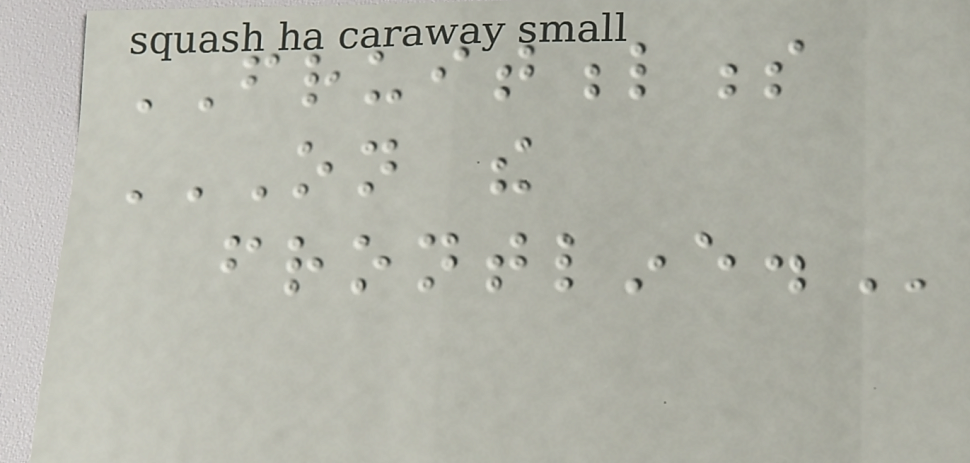FRUITFULNESS
ON THE
FRONTLINE.
